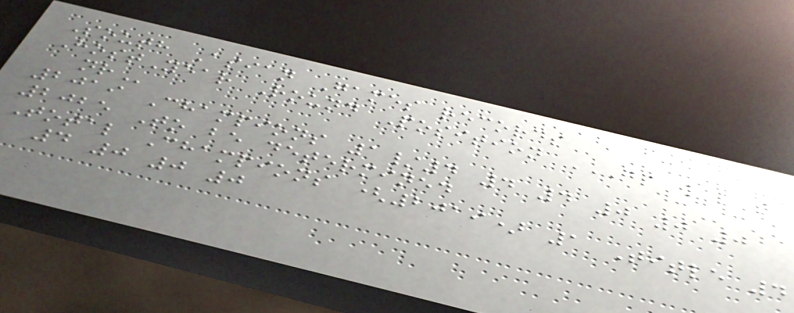South Asian Games records
HostYear Round Position GP W L T
NR
2019 Champions 1/4 4 4 0 0 0
2025 To be determined
Total Champions (2019) 1 Title 4
4 0 0 0
